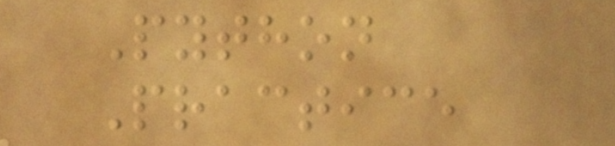Python
Practice
